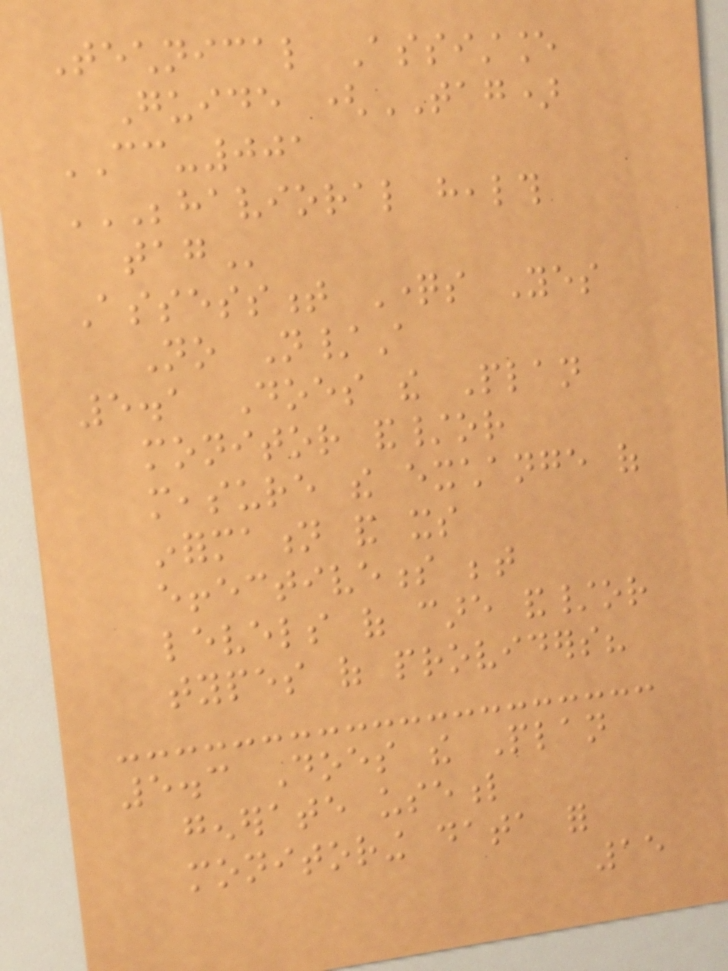Technical Assistance
Guide (TAG)
CC-001
BEHAVIORAL HEALTH
TAG
Assessment Questions Yes
No N/A
5.1 Does the Plan
monitor and/or
measure the exchange of
information and its
effectiveness between
levels of care and/or
types of providers?
5.3 Does the Plan
generate useful
monitoring data for
15
